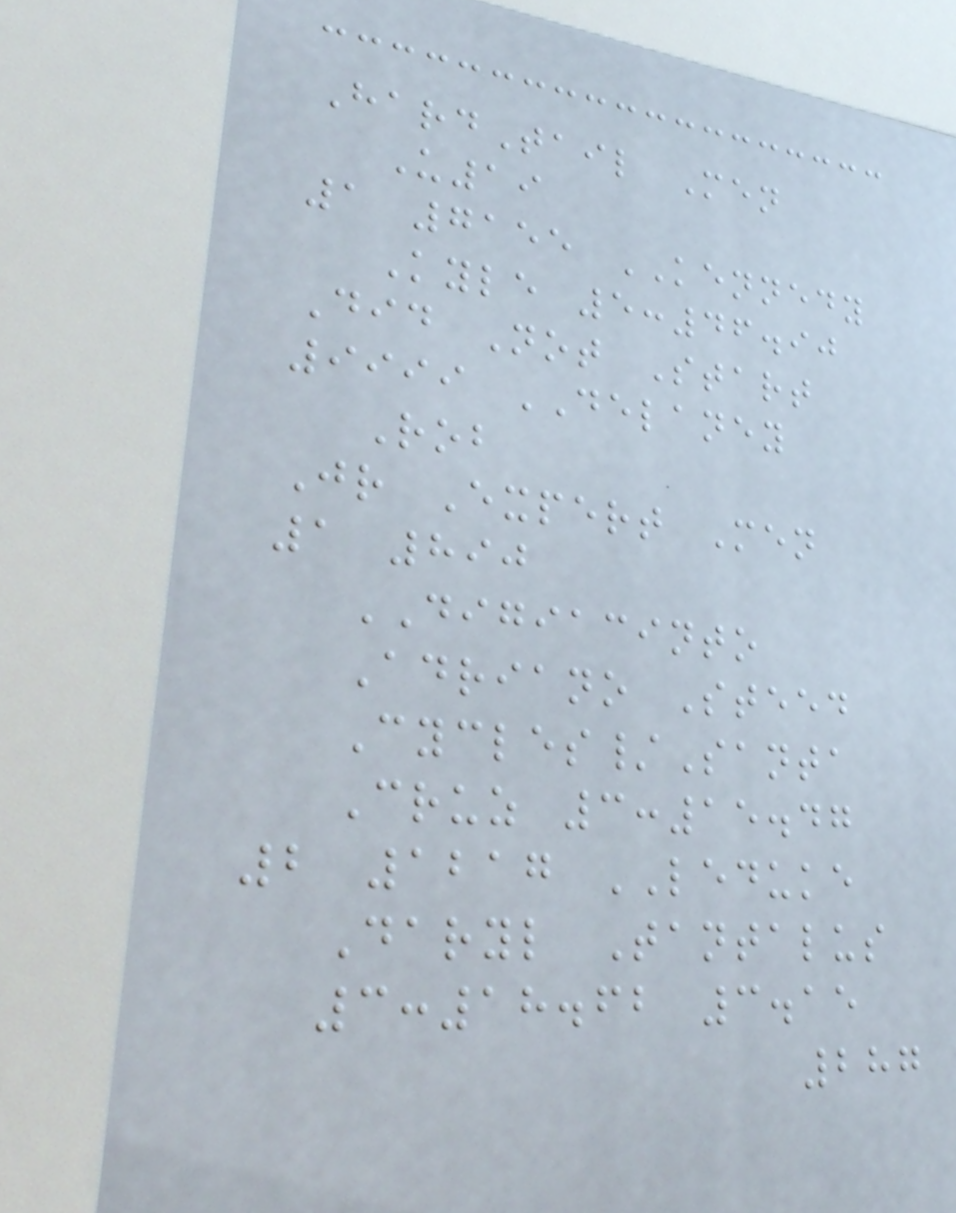HardTail Men
U19
1 7155 KENNEDY
Kyle 5:46.90
Did Not Start
9999 DELANEY
Rob
Jr Expert Men
1 890
DIGIACINTO
Adriano Steed
Cycles/Santa
Cruz 3:15.47
2 1217 LEDUKE
Daryl Tantalus
3:18.62 3.15
287
